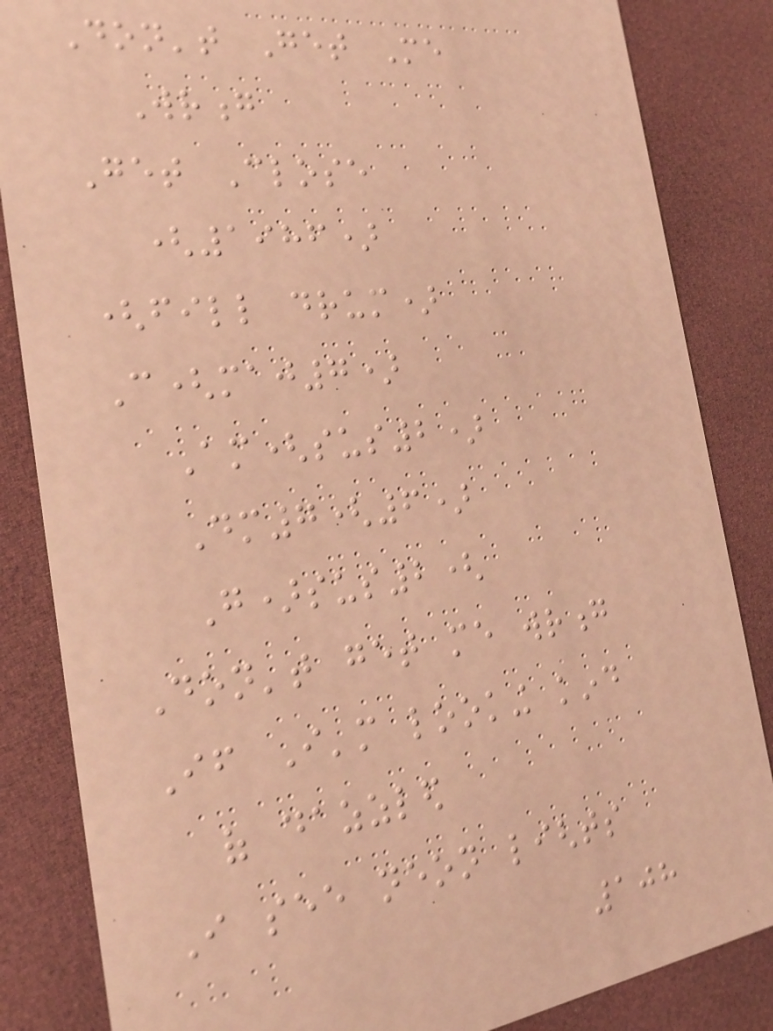Don't Get Me
Wrong
Get Close
(1986)
(fill drum)
C(maj7)
Am(sus2)
Dm7(6)
G)sus2(
Don't get me wrong
If I'm looking kind
of dazzled
I see neon lights
108
